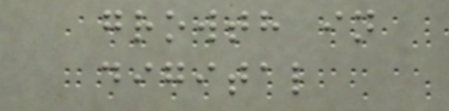growth in
digital
